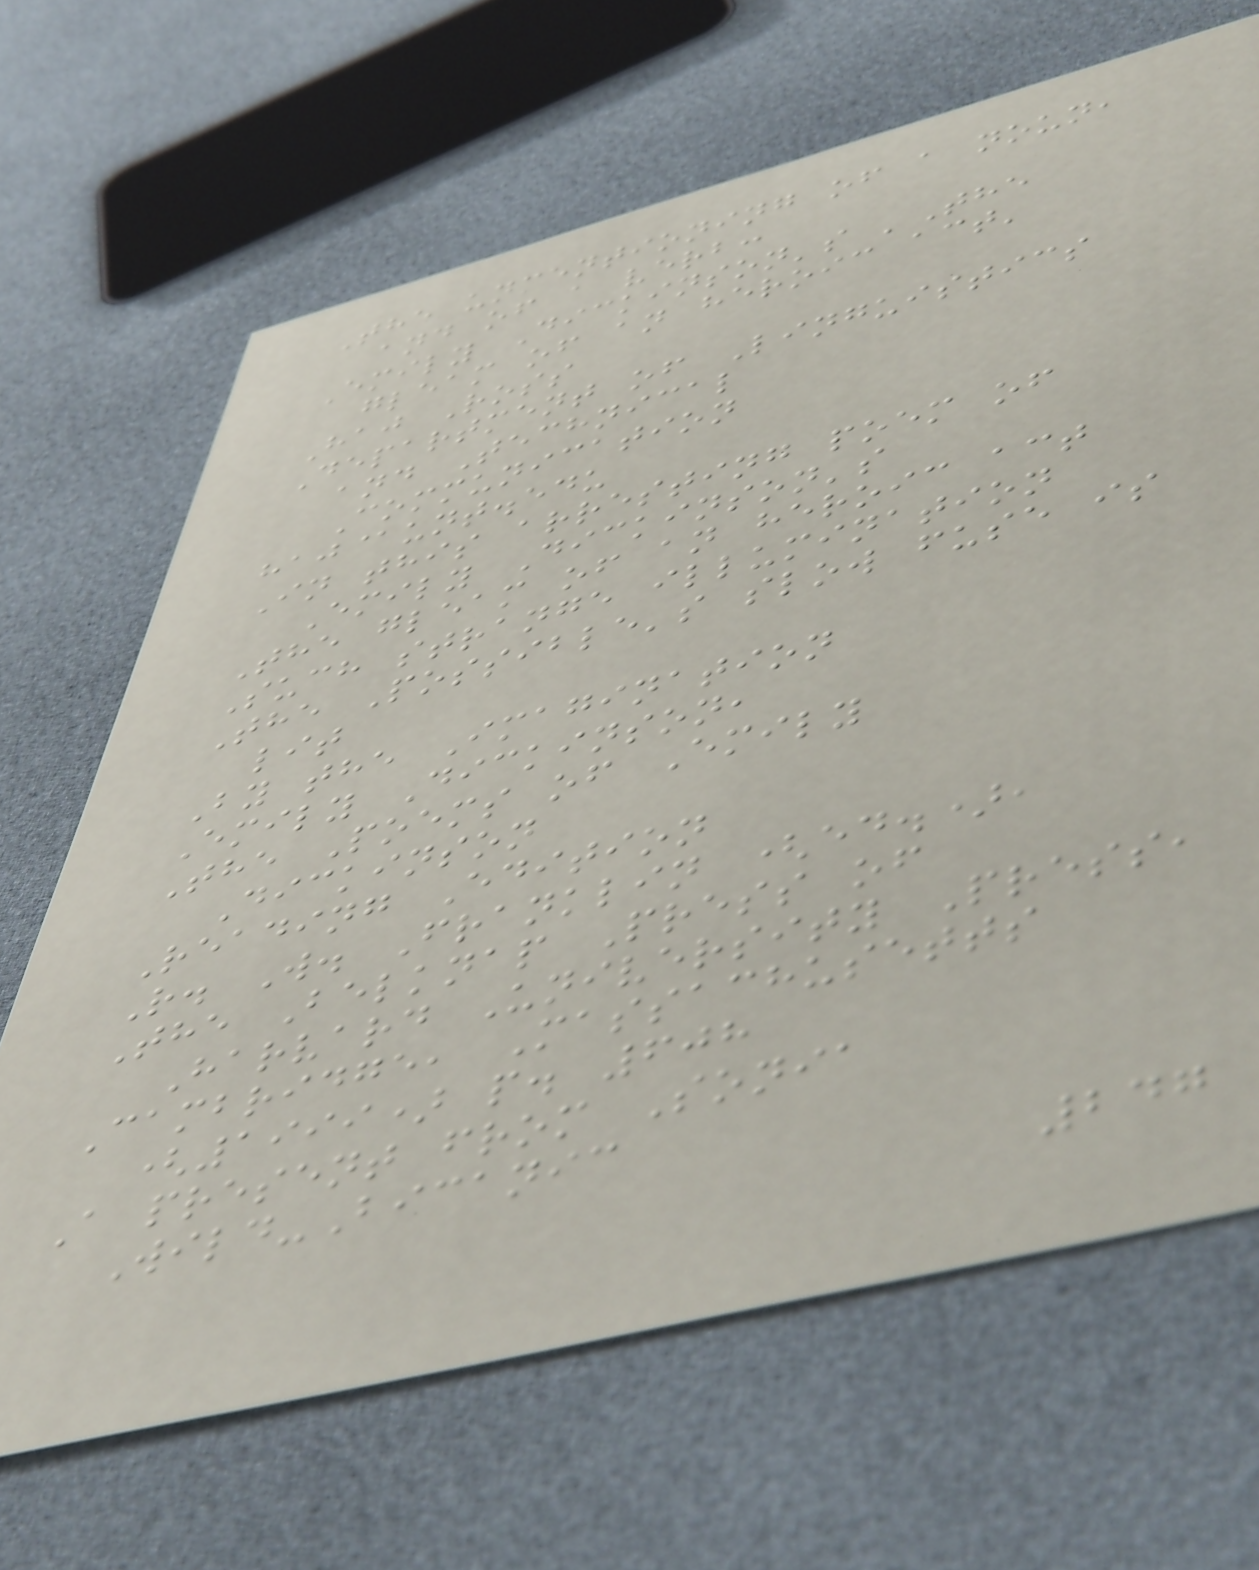The unmentioning of a noun,
and of a verb:
Emily Dickinson's 'The
gleam of an heroic act'
Haj Ross
Department of Linguistics
and Technical
Communication
haj@unt.edu
In this arresting poem of
Emily Dickinson's
The gleam of an heroic act
Such strange illumination
The Possible's slow fuse is
lit
By the Imagination
Emily Dickinson,
The Poems of Emily
Dickinson
Reading Edition
R. W. Franklin (ed.),
The Belknap Press of
Harvard University Press,
Cambridge, Massachusetts
(1999) p. 608
A present from Sonia
Wild-Bicanic
247
